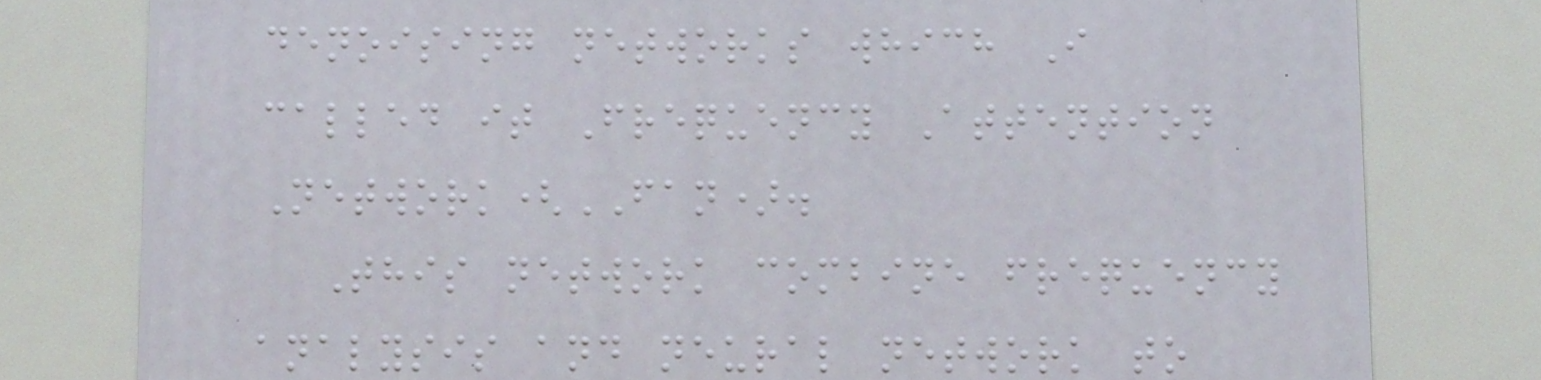denoising networks which I
called it Frequency Attention
Network(FAN).
This network combine frequency
analysis and neural network to
